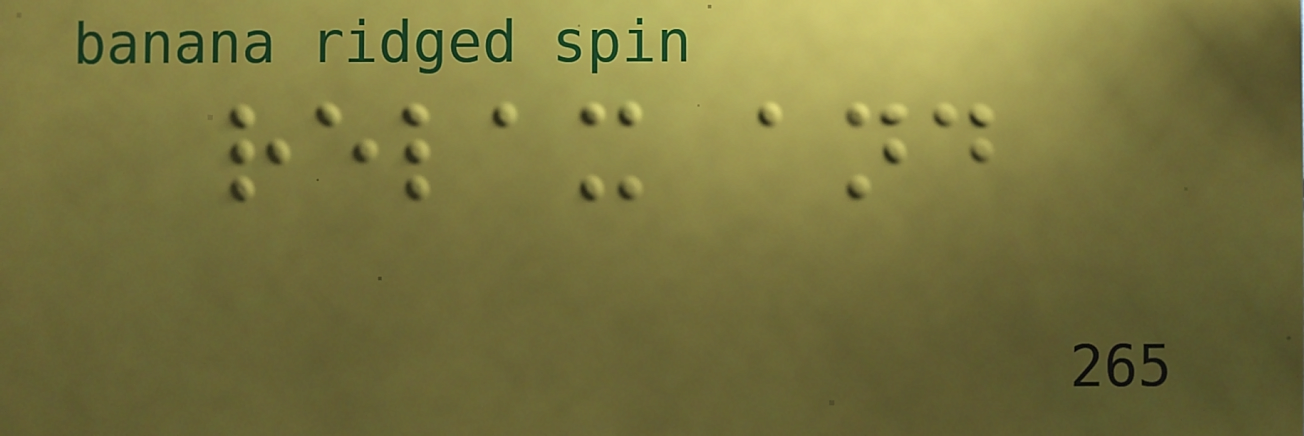relax and
